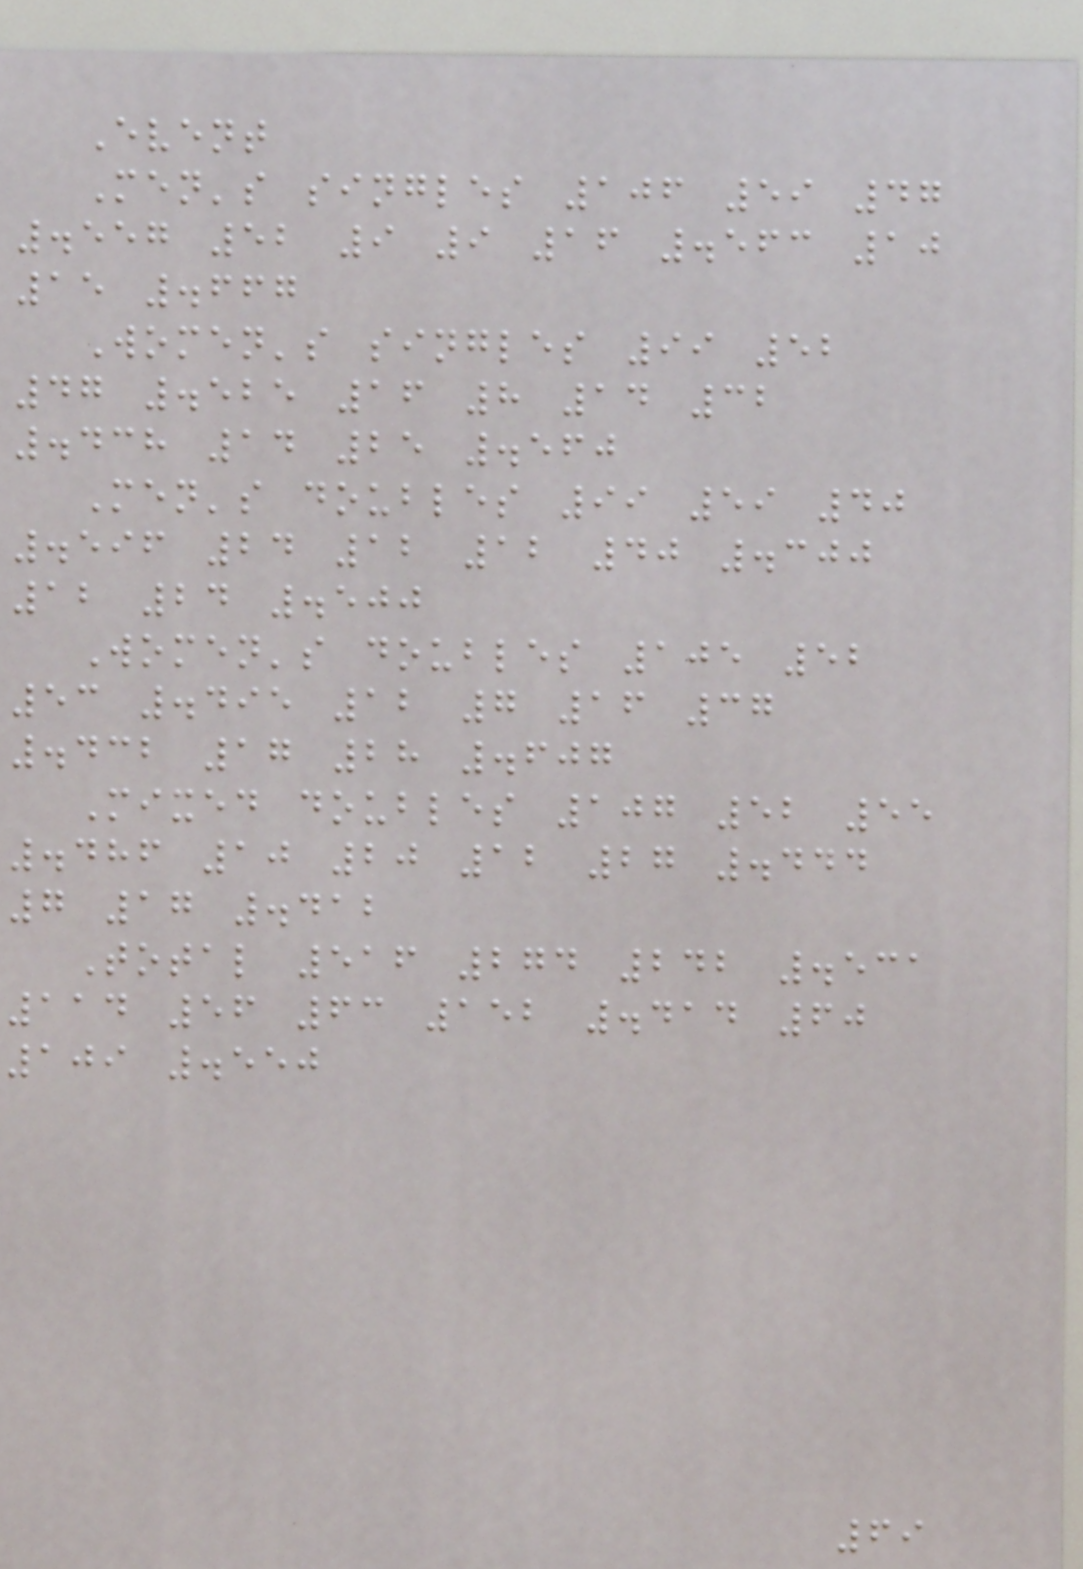Event
Men's singles 106 59 47
.557 52 9 9 16 .563 10
15 .667
Women's singles 99 52
47 .525 16 8 14 32
.438 14 25 .560
Men's doubles 99 59 40
.596 24 12 12 40 .300
12 24 .500
Women's doubles 105 52
53 .495 12 7 16 37
.432 17 28 .607
Mixed doubles 107 52 55
.486 10 20 12 27 .444
7 17 .412
Total 516 274 242 .531
114 56 63 152 .414 60
109 .550
69
